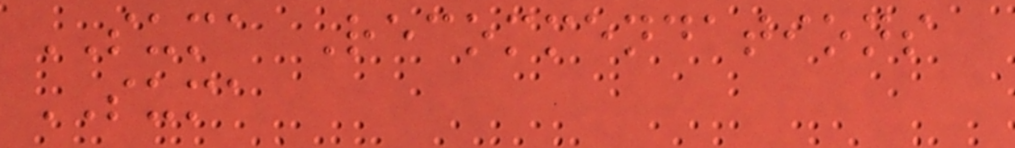SUMA Recommendations
SUMA
